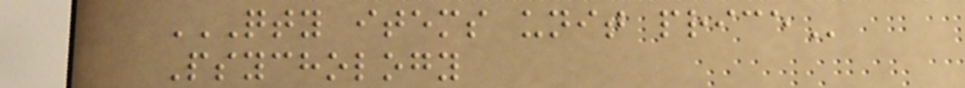QTY ITEMS UNIT PRICE
Psychology
